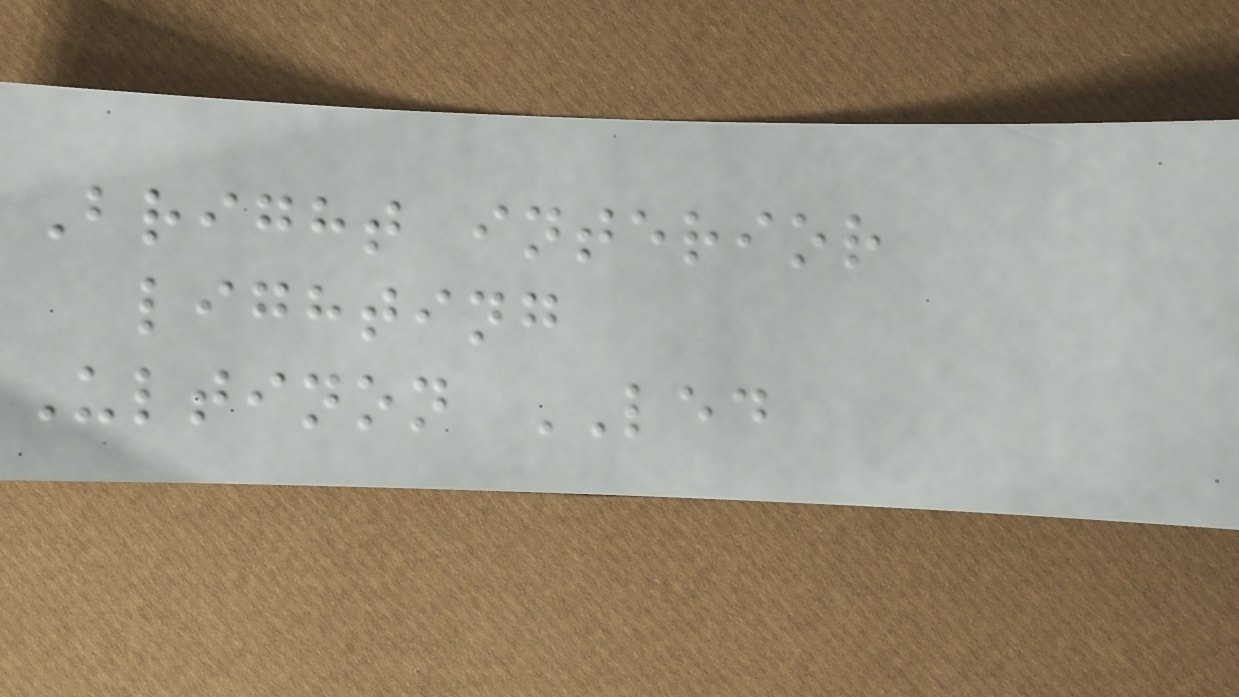Bright interior
lighting
Ultinon LED
